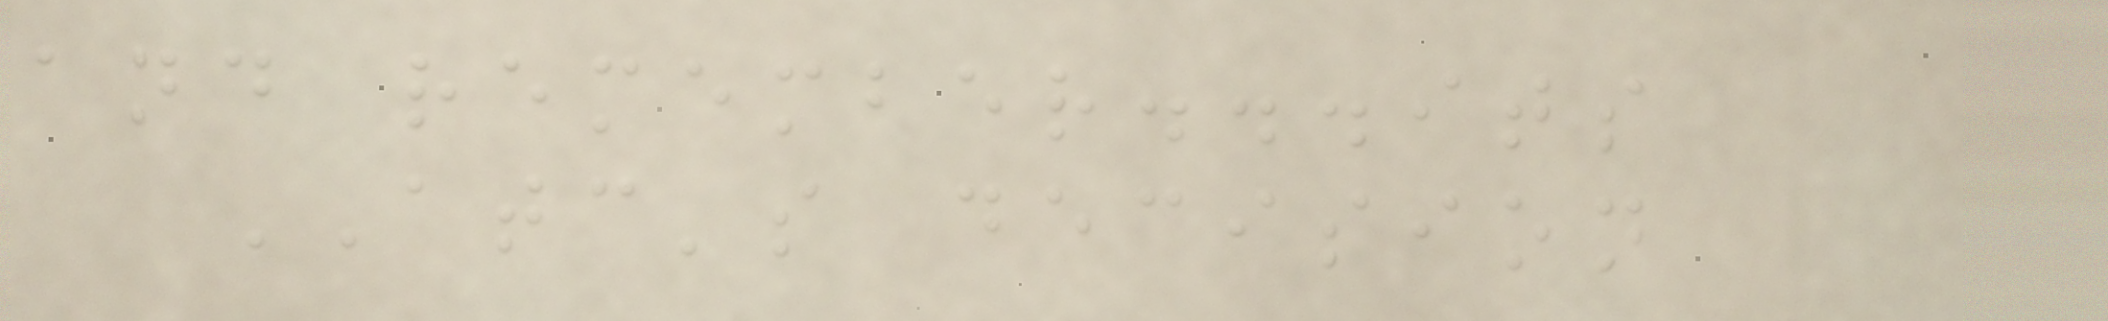and remember...its
ATC's decision
